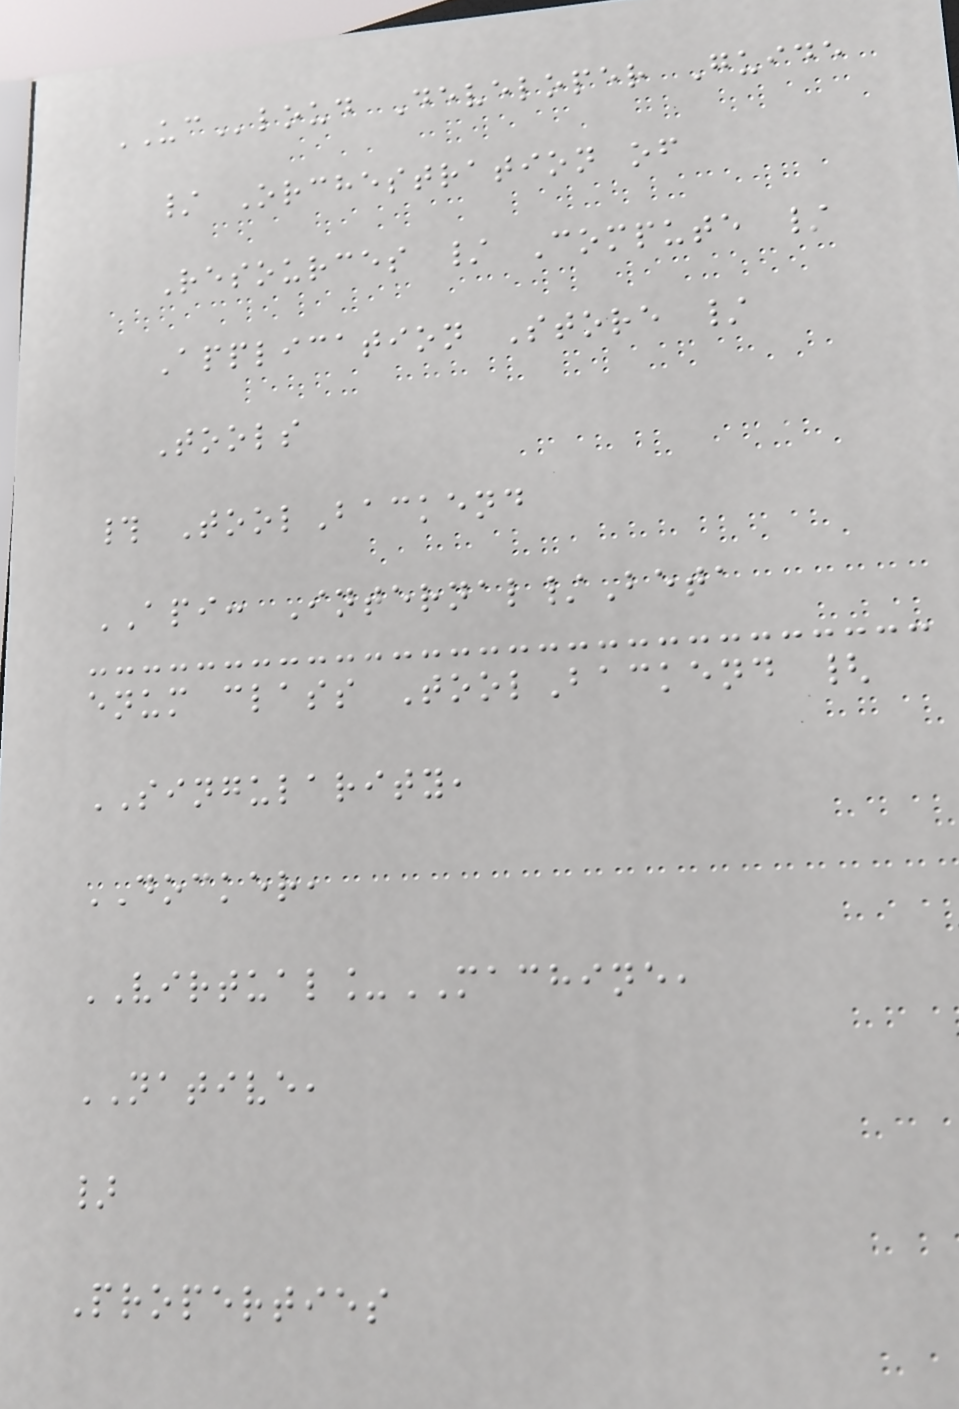UCloud Developer Guide
/ Orchestration of
Resources / Compute /
Application Store /
Tools
# ToolBackend
API: Internal/Beta
enum class ToolBackend {
SINGULARITY,
DOCKER,
VIRTUAL_MACHINE,
NATIVE,
}
Properties
